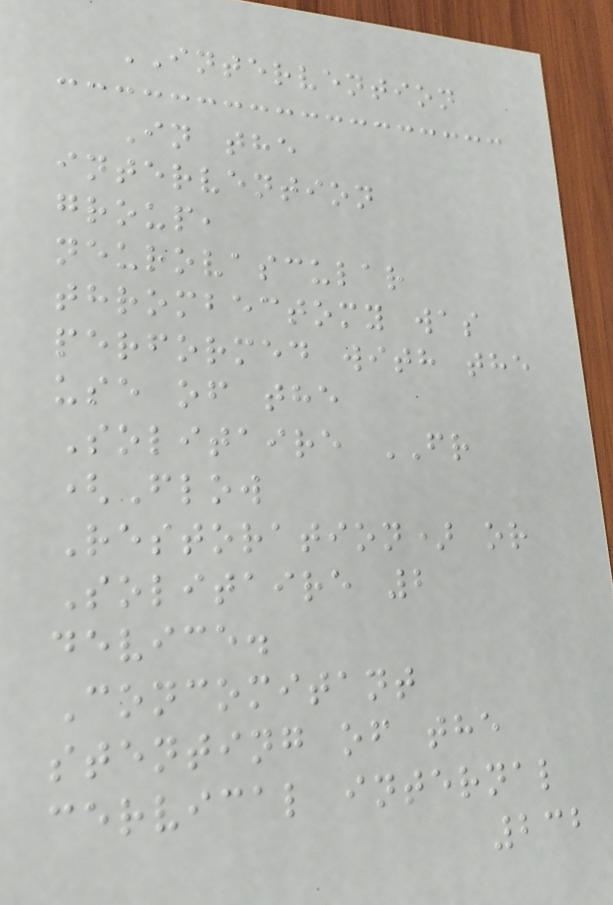INTERVENTION
In the
intervention
group,
neurovascular
thrombectomy was
performed with the
use of the
Solitaire FR
(Flow
Restoration) or
Solitaire 2
device.
Concomitant
stenting of the
cervical internal
232
